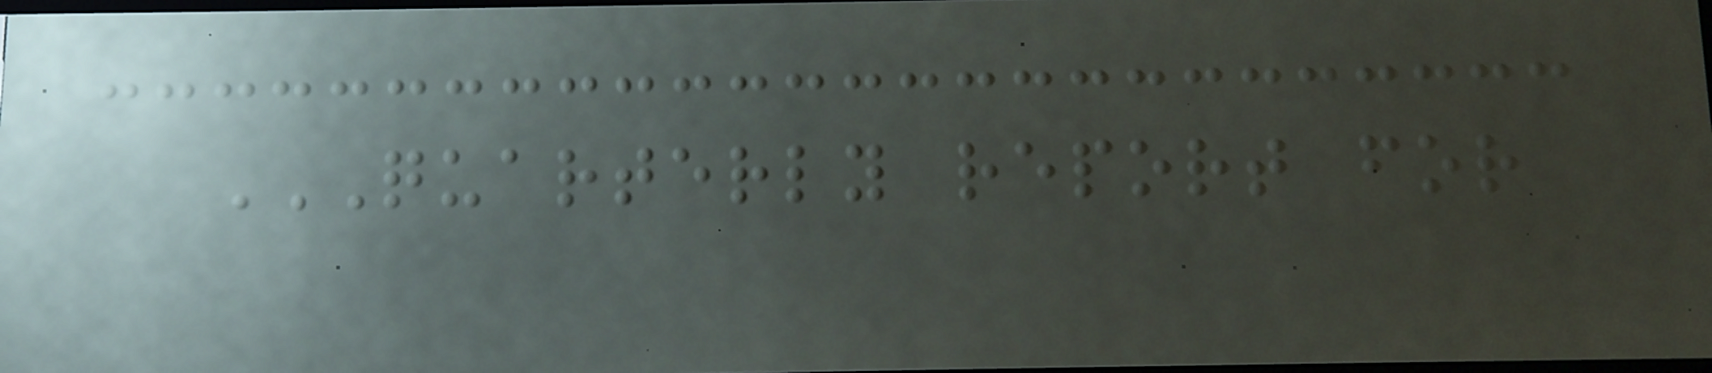QUARTERLY REPORT FOR
